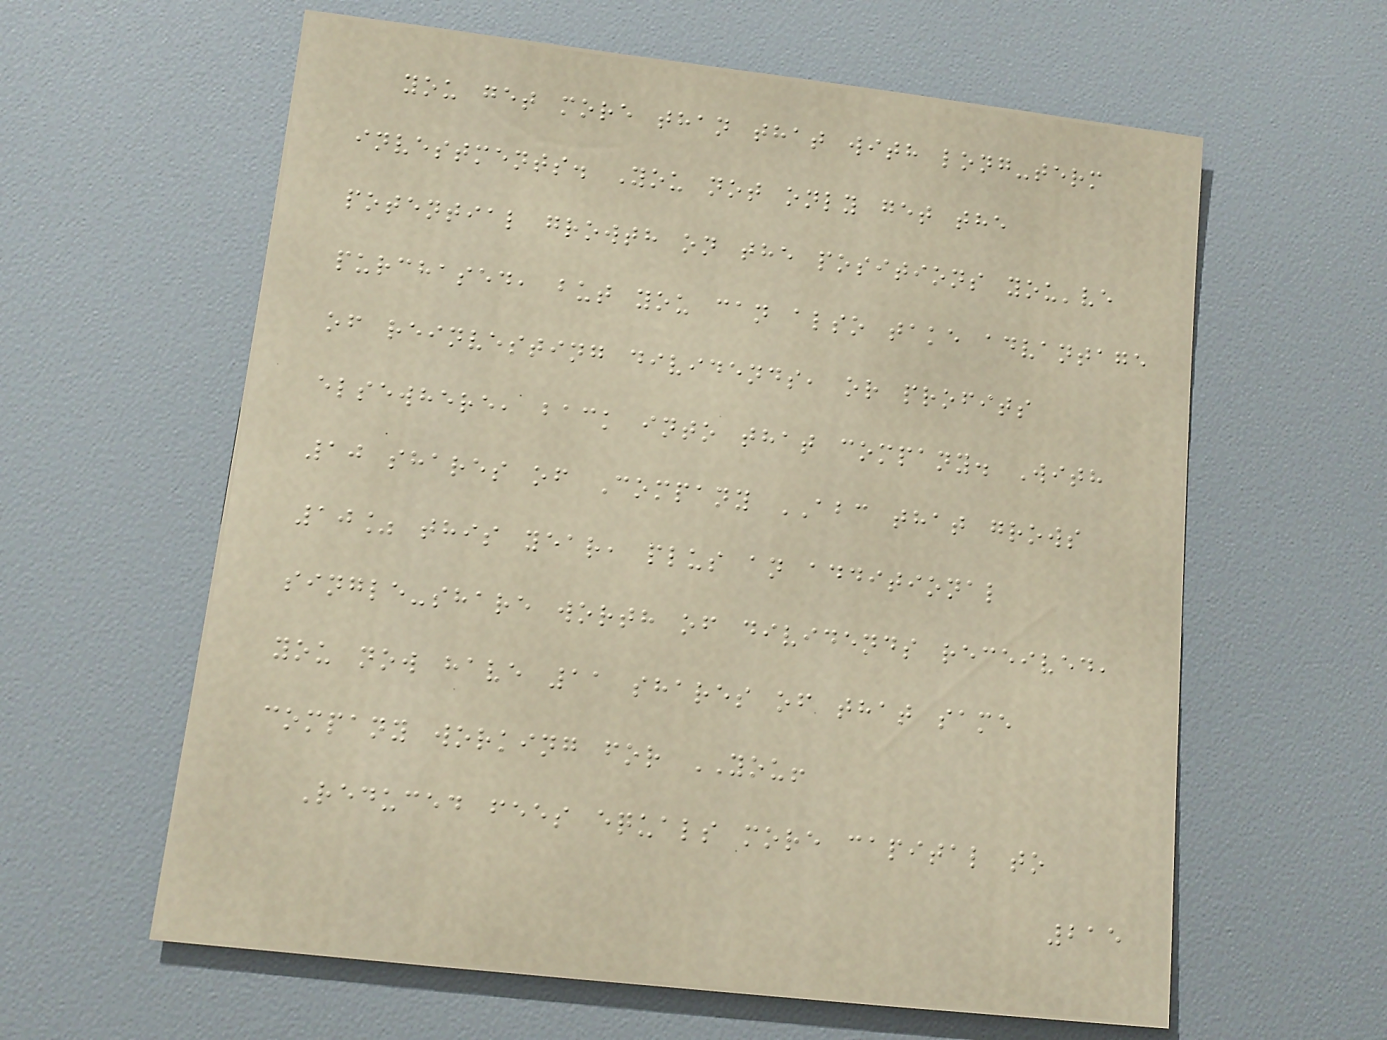you get more than that with long-term
investments. You not only get the
potential growth on the positions you've
purchased, but you can also take advantage
of reinvesting dividends, or profits
elsewhere, back into that company. With
10 shares of Company ABC that grows
10% this year, plus an additional
single-share worth of dividends received,
you now have 11 shares of that same
company working for YOU!
Reduced fees equals more capital to
215
